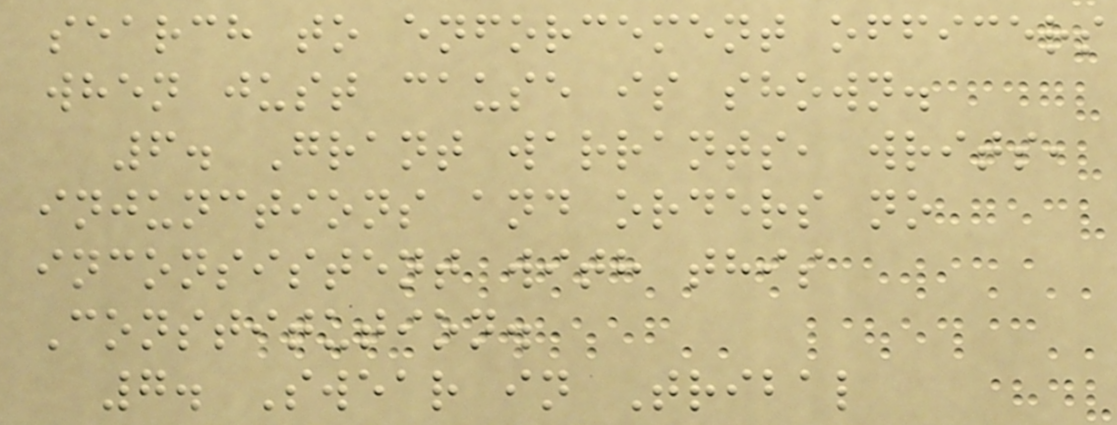search to enforcement officers
when just cause is shown.
6. Grant warrants, writs,
injunctions and orders no
inconsistent with this
Constitution.
7. Swear in Tribal
